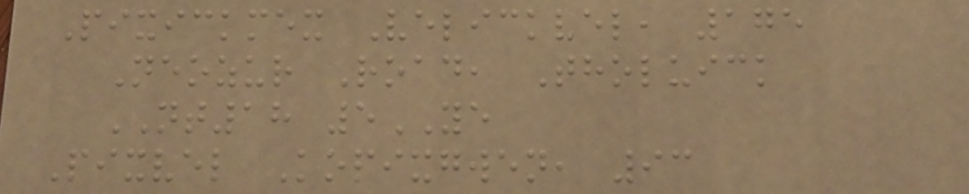Pixickmex Velickvel, 175
Neozur Road, Tholuick
NT18 5YE
Pixvel Kopixgwen, 93
